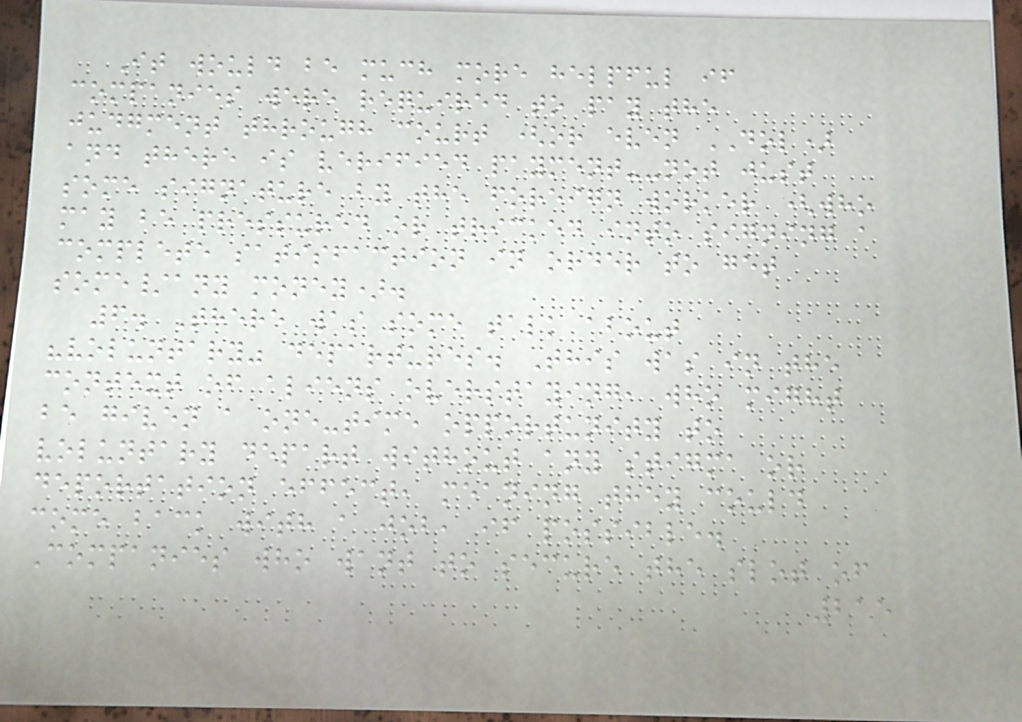It would be much more helpful if
companies were required to pay the
judgment through court (or even DOL)
and there is verified payment--not just
some signature by the foreign worker (who
may be pressured or tricked into signing a
complete satisfaction in order to get
some/any money).
6. There was some talk about
"voluntary" departures. This was in the
context of aliens overstaying, who might
be given a one-time opportunity to
voluntary depart without any stigma or
deportation effect, meaning they could
come back with a job, if possible.
Companies who want to secure the slot of
215
